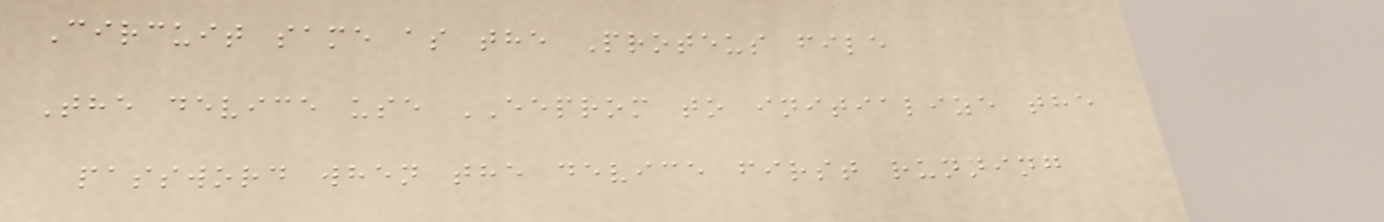Circuit same as the Proteus file
The device use EEPROM to initialize the
password when the device first running
